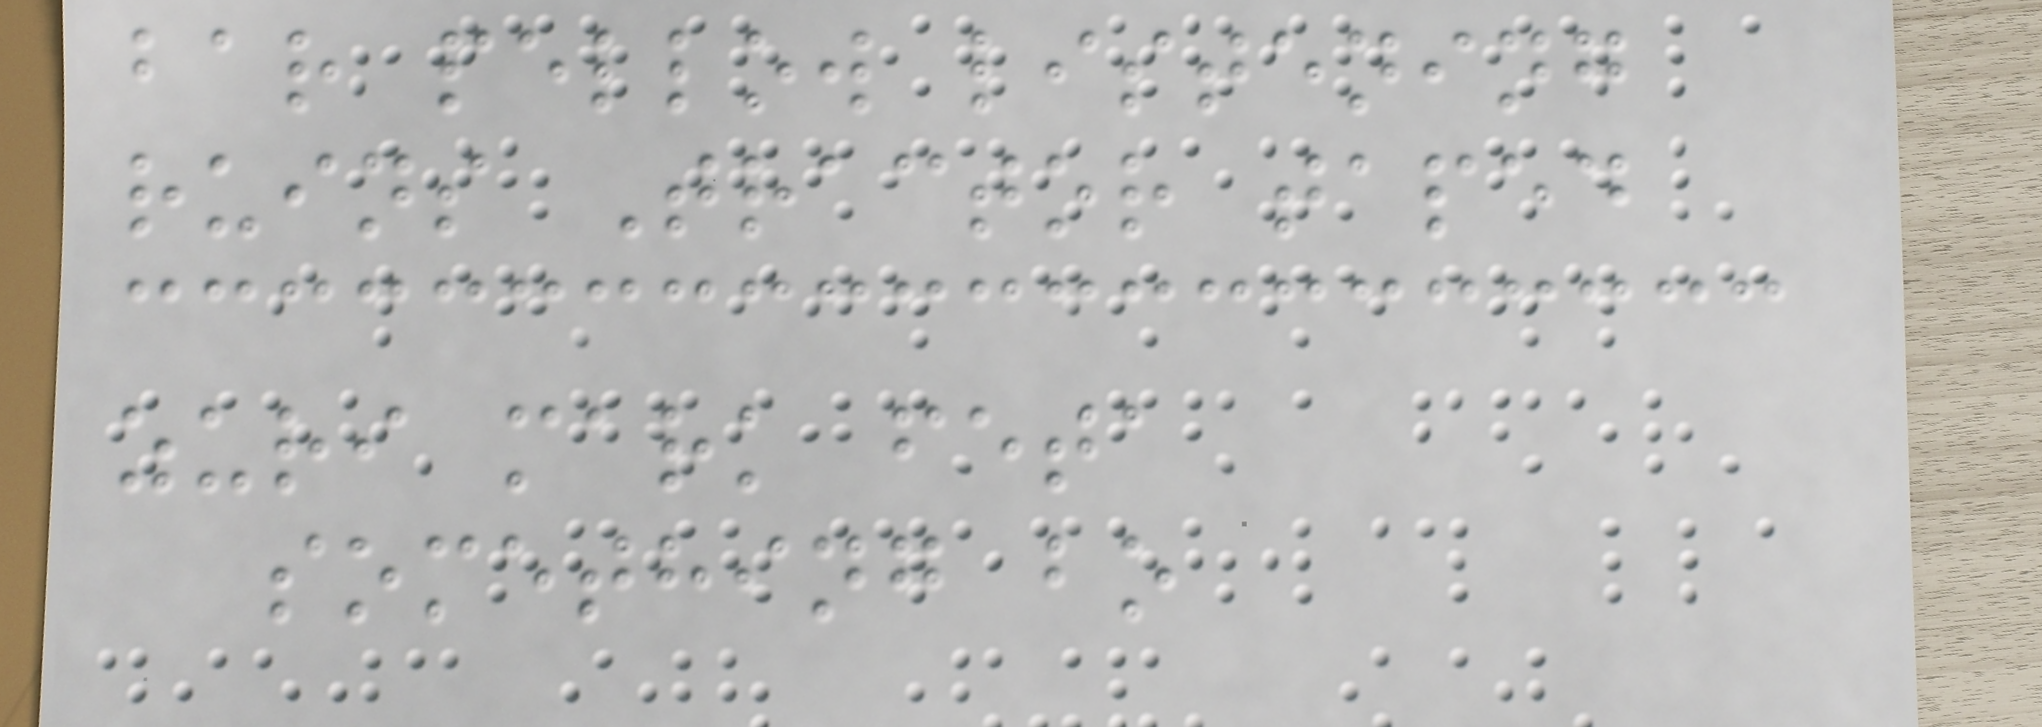bar pellow listening
ruins Tractor taped
zuri mark feta
something bo
